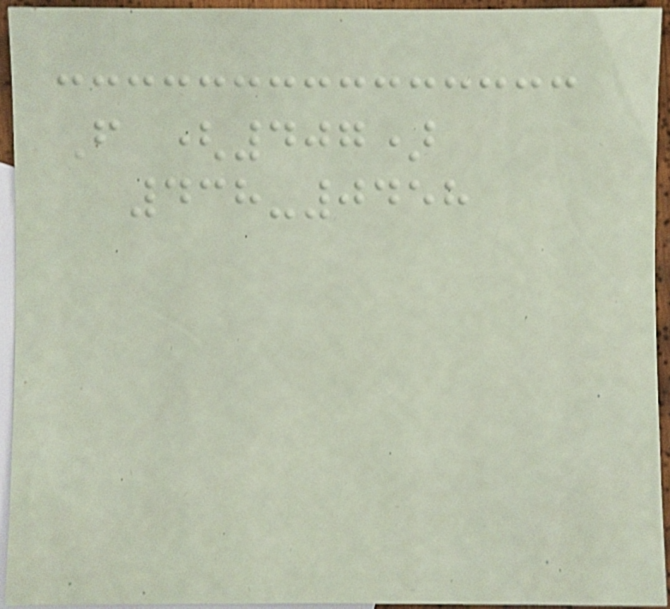F (407)
438-0458
